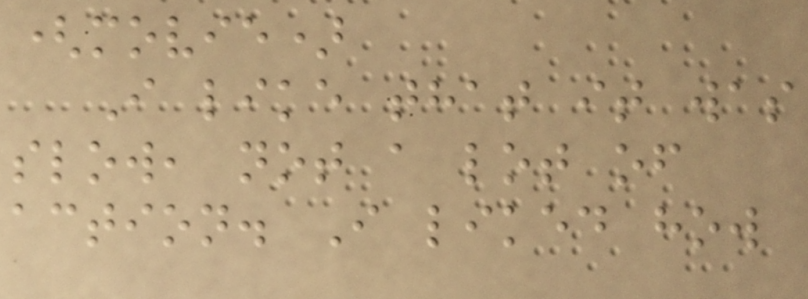(movie)
I like that it was
slow, not a lot of
action. I liked how
